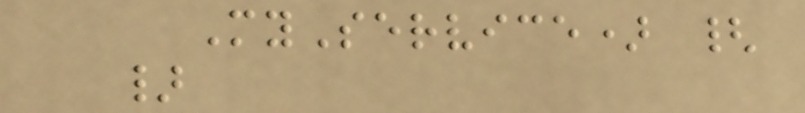MyService) {
}
